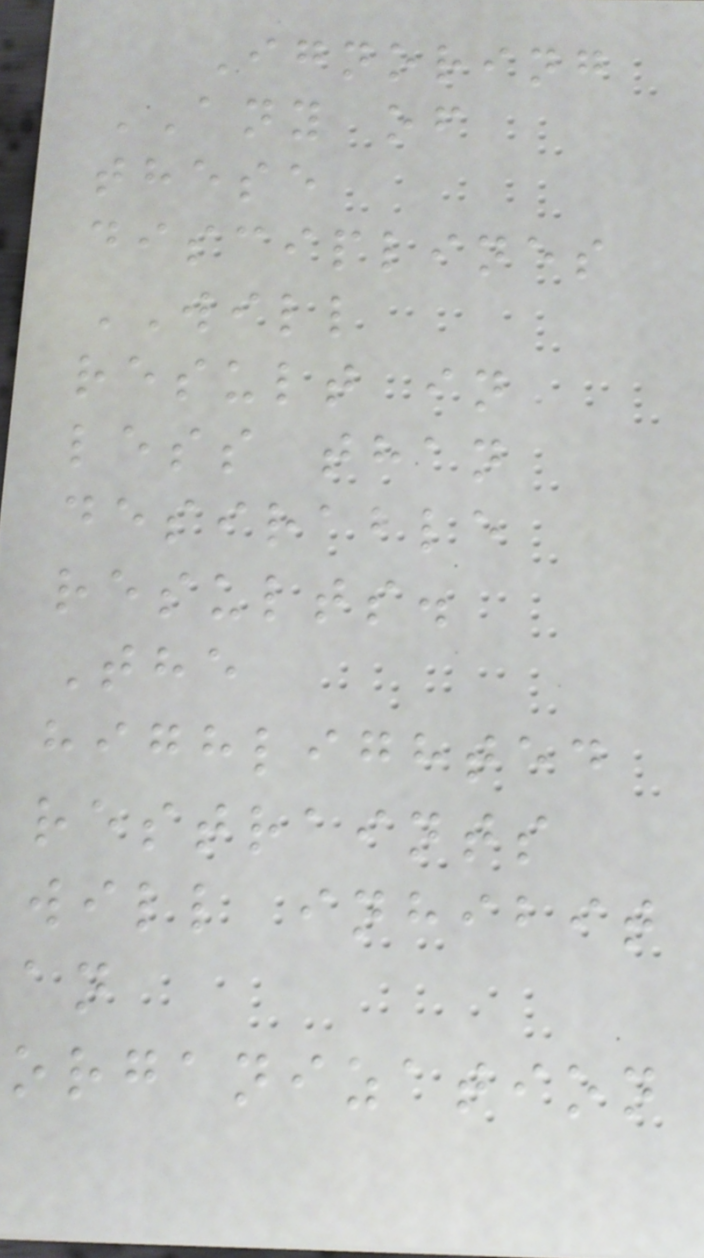Ignoring
ANY of
these
disciplines
WILL
result in
less than
desirable
results.
The
highlighted
restraints
will inhibit
an
organization
